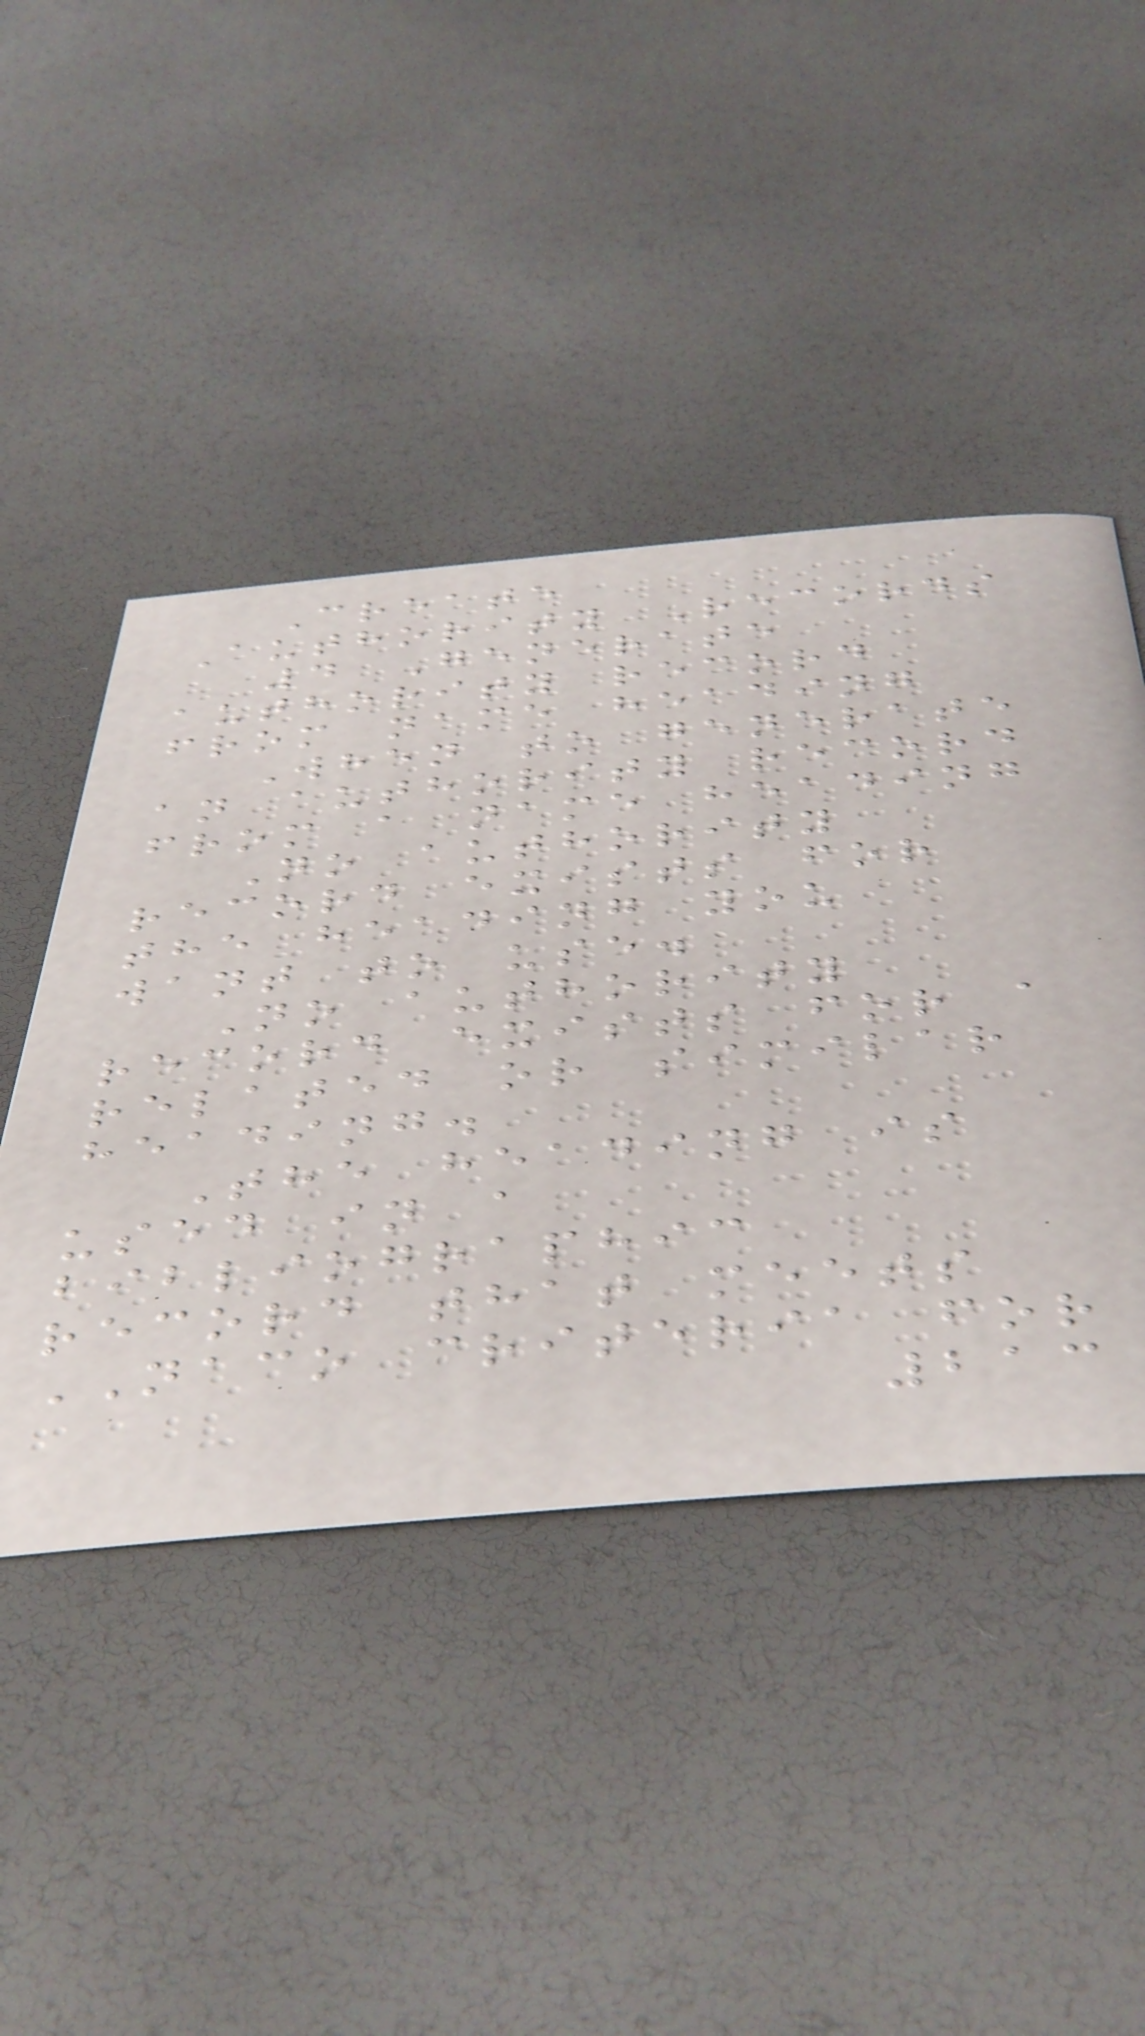Create
Authority Records
4 Generate
authority record
from name heading
When to generate
an authority record
from a name heading
No authority
record exists for
the heading you
want to use.
No authority
record exists for a
related or similar
heading.
The heading is
used in a
bibliographic
record that meets
NACO criteria for
213
